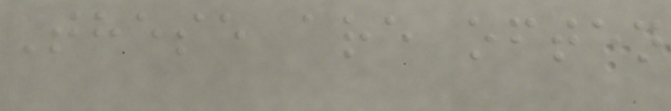These are often
